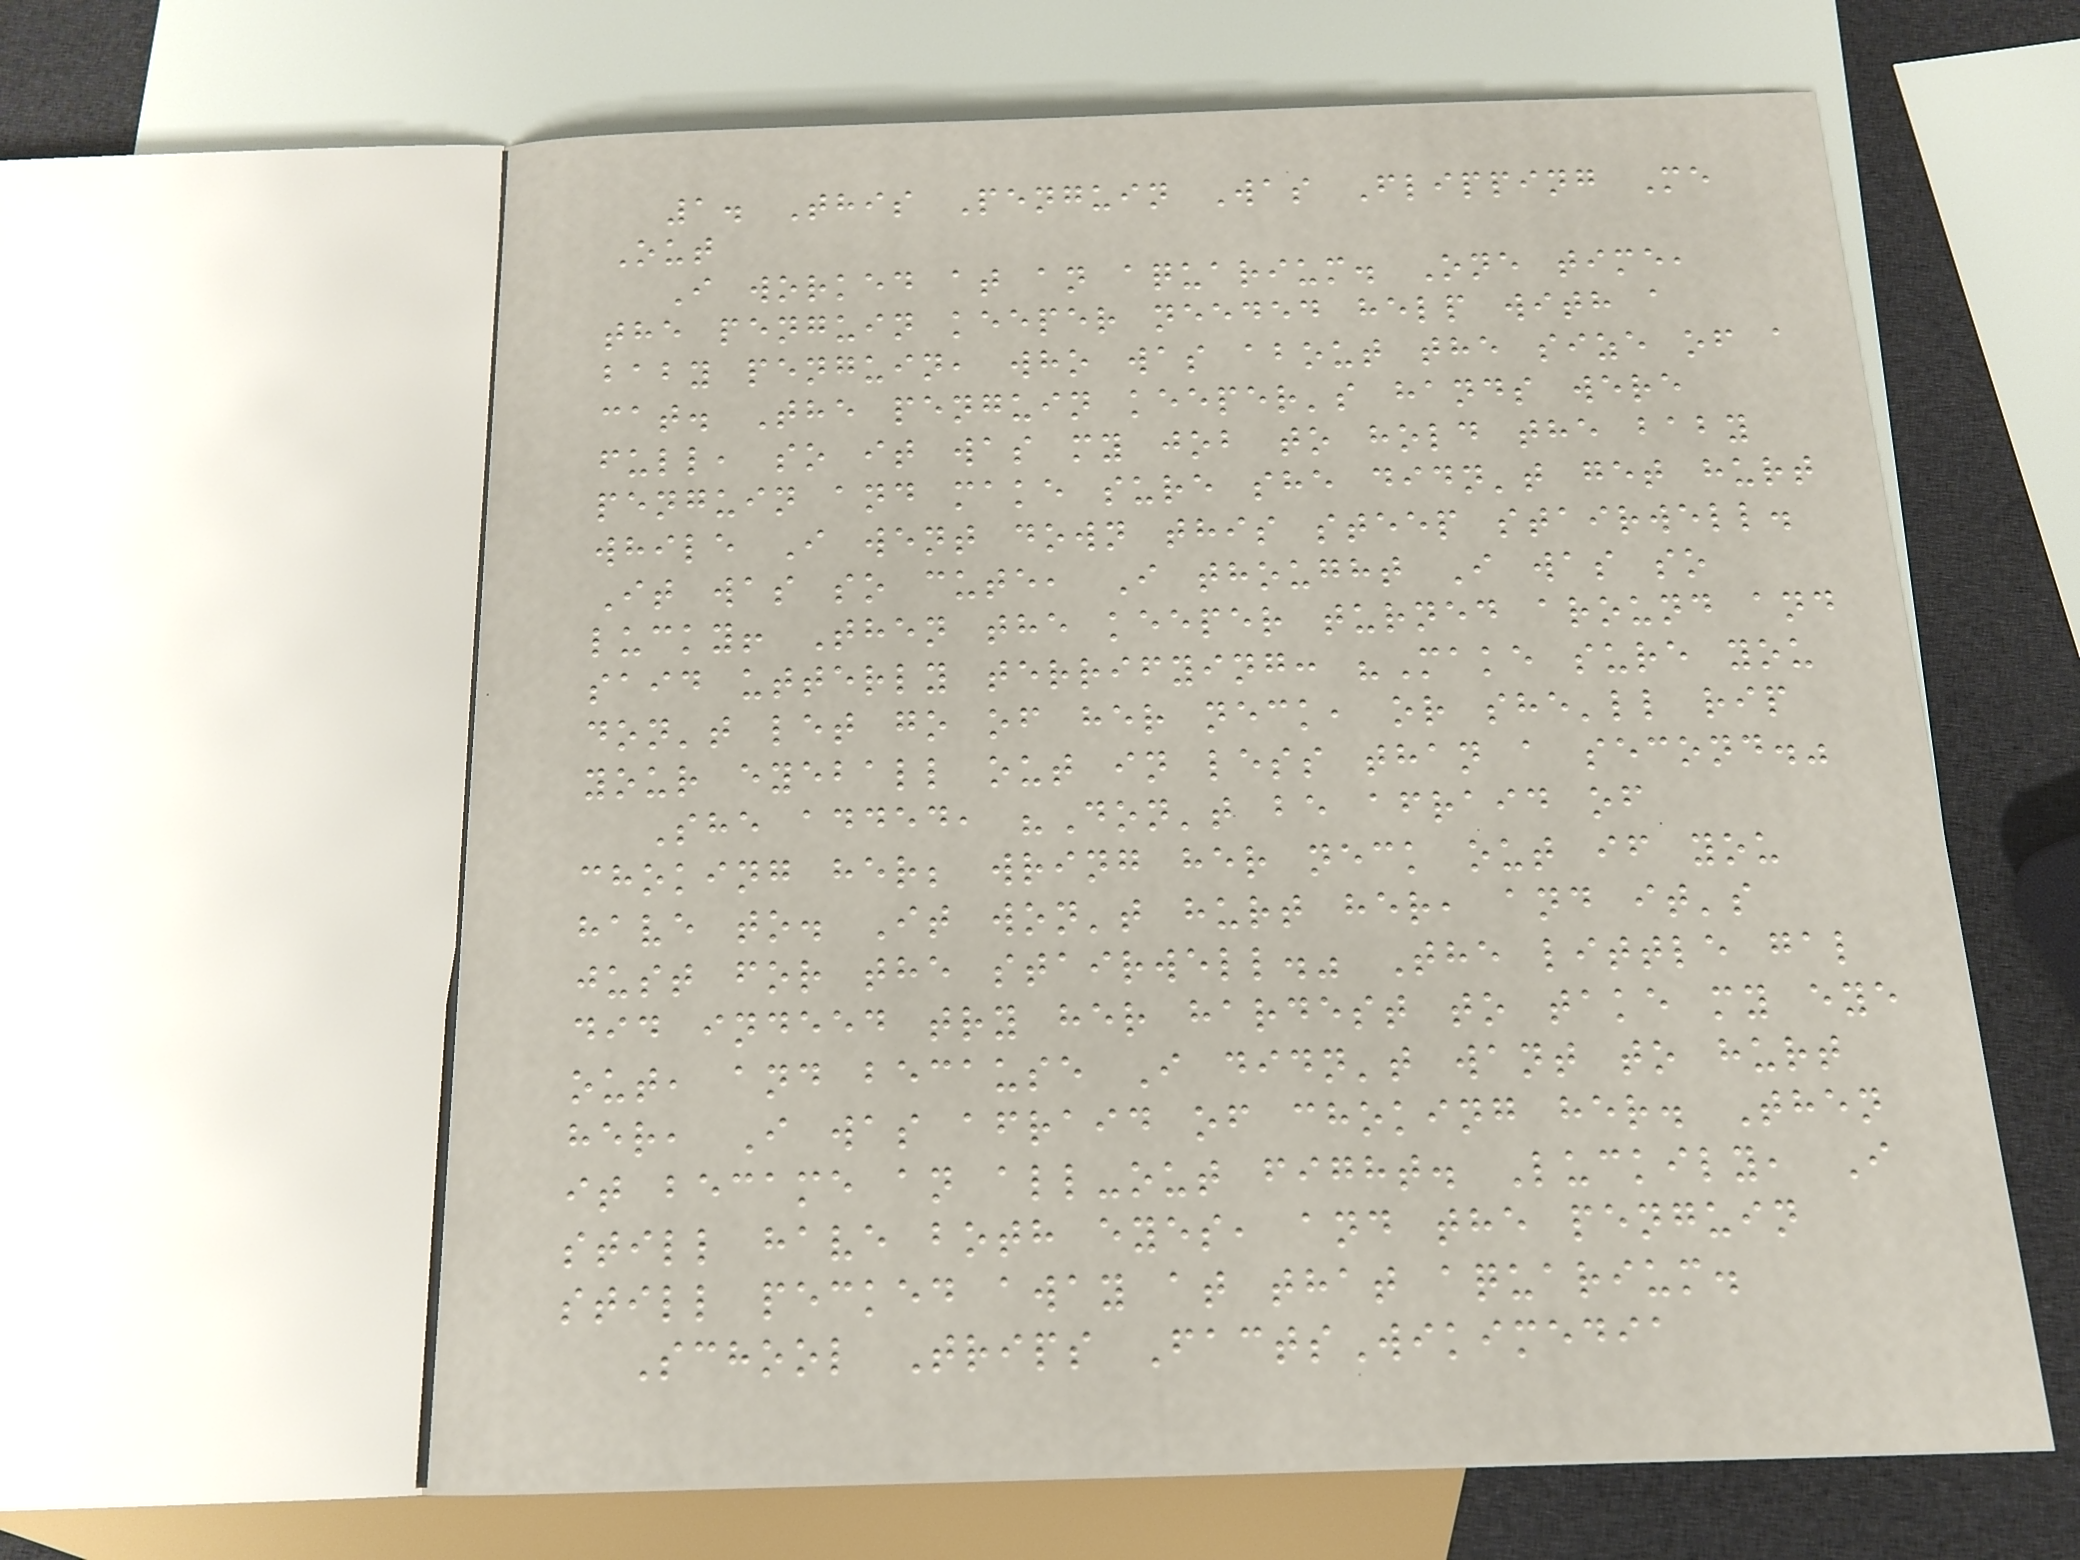1. This Penguin Was Flipping Me
Out
I worked at an aquarium. One time,
the penguin keeper needed help with a
baby penguin, who was about the size of a
cat. The penguin keeper's hands were
full, so it was my job to hold the baby
penguin and make sure she didn't get hurt
while I went down this steep stairwell.
It was so cute, I thought I was so
lucky! Then the keeper turned around and
said utterly terrifying: "Make sure you
don't let go of her neck, or she'll rip
your eyeball out in less than a second."
She added, "Don't be afraid of
choking her; wring her neck out if you
have to. It won't hurt her, and it's
just for the stairwell." The little gal
did indeed try her hardest to take my eye
out, and because I didn't want to hurt
her, I was afraid of choking her. Then
it became an all-out fight. Luckily, I
still have both eyes, and the penguin
still pecked away at that aquarium.
School Trips FactsWikimedia
